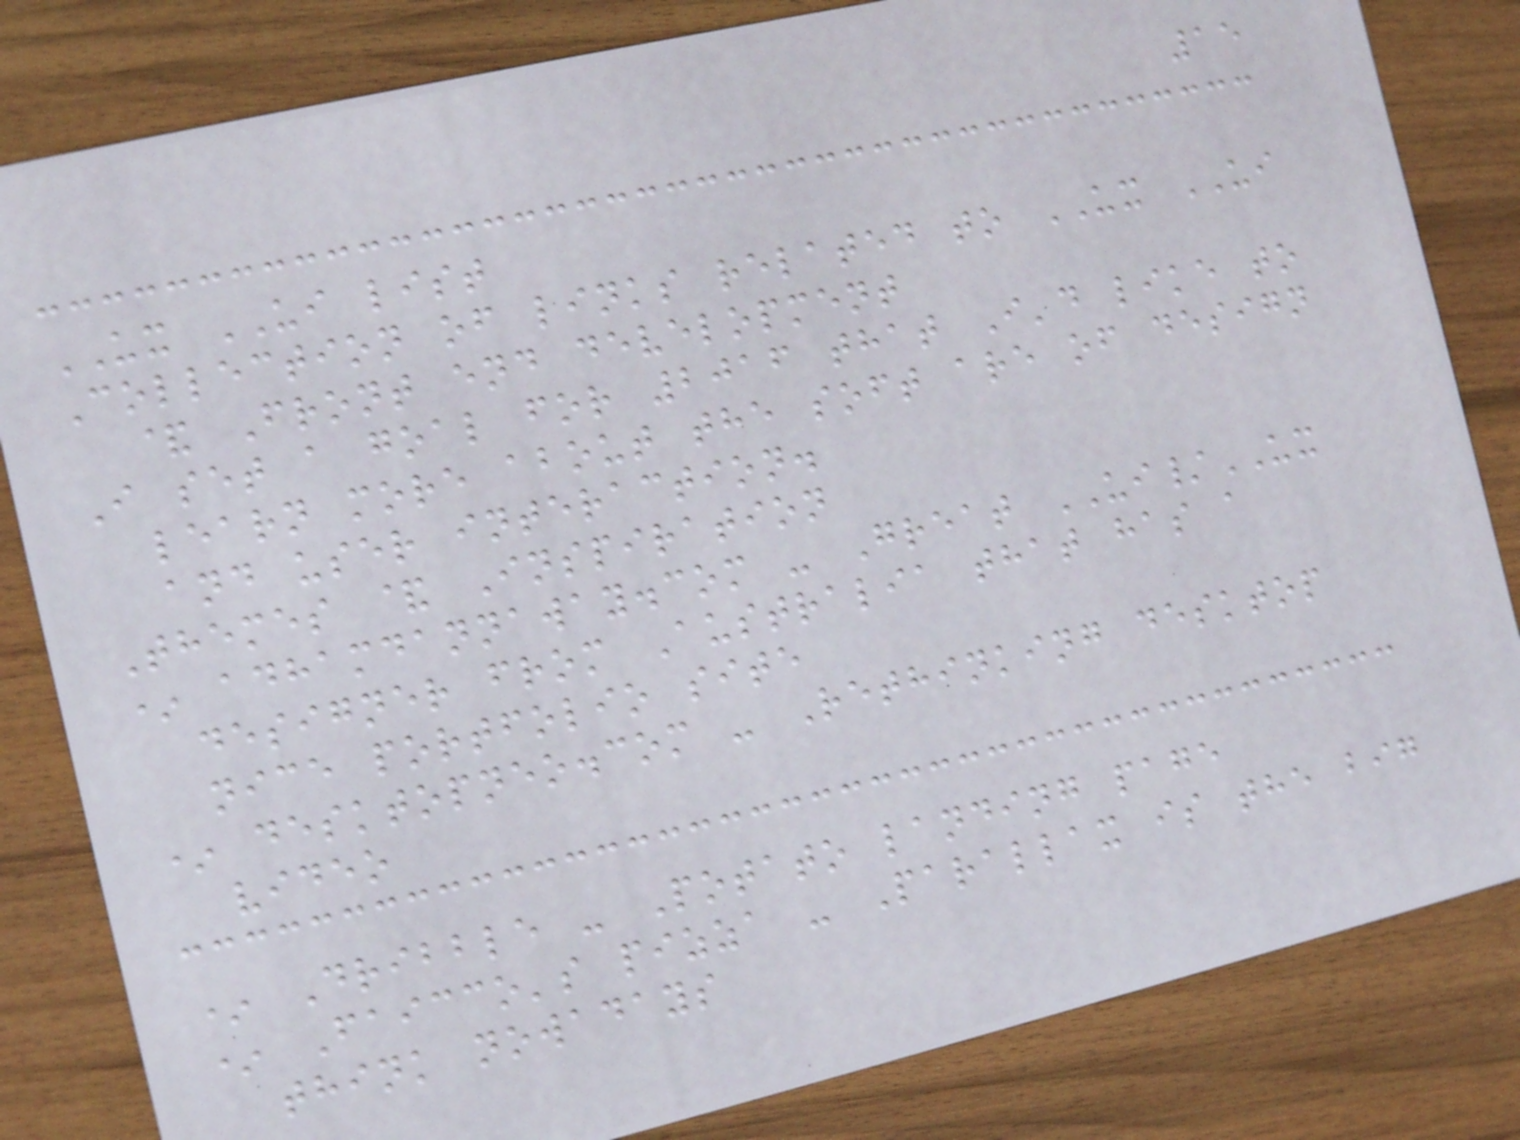15
UX UI list
Collection of links related to UX UI
& Front end development
I set a goal for 2016 that I'd like to
learn more about the soft are of design
and user interaction.
Themes & Inspiration
* adhamdannaway.com - Great UI/UX
designer from Australia that has a
nice portfolio site
* desktopneo.com - Rethinking desktop
video
* Dribble - Potato landing page
* Faicco's pizza - Parallax is the big
think nowadays
